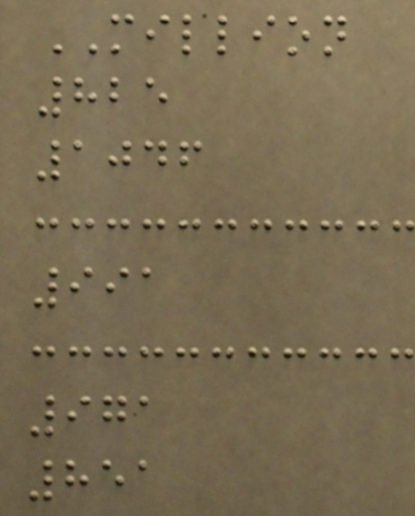MILLION
825
1046
991
971
851
